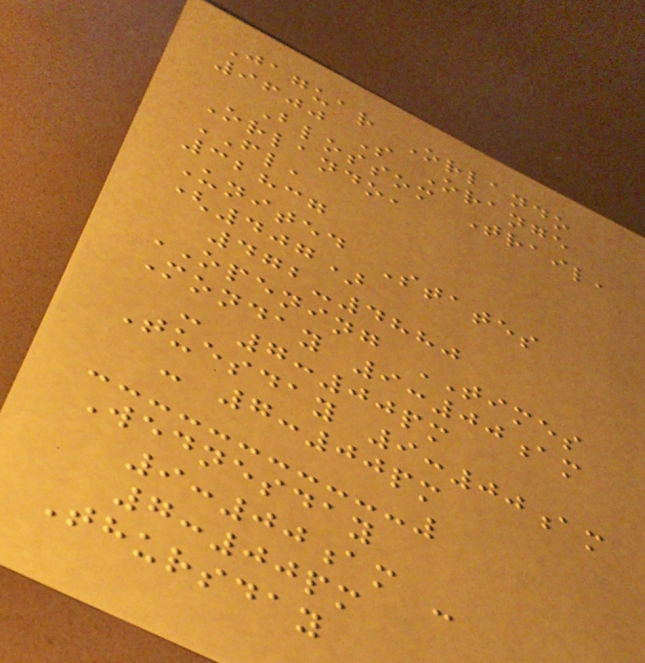Jaguar Orlando
9600 S Orange
Blossom Trail,
Orlando,
FL,
32837
United States
(407)
472-4880
OPENING TIMES
Monday 9:00am
- 7:00pm
Tuesday 9:00am
- 7:00pm
Wednesday
9:00am -
7:00pm
Thursday
